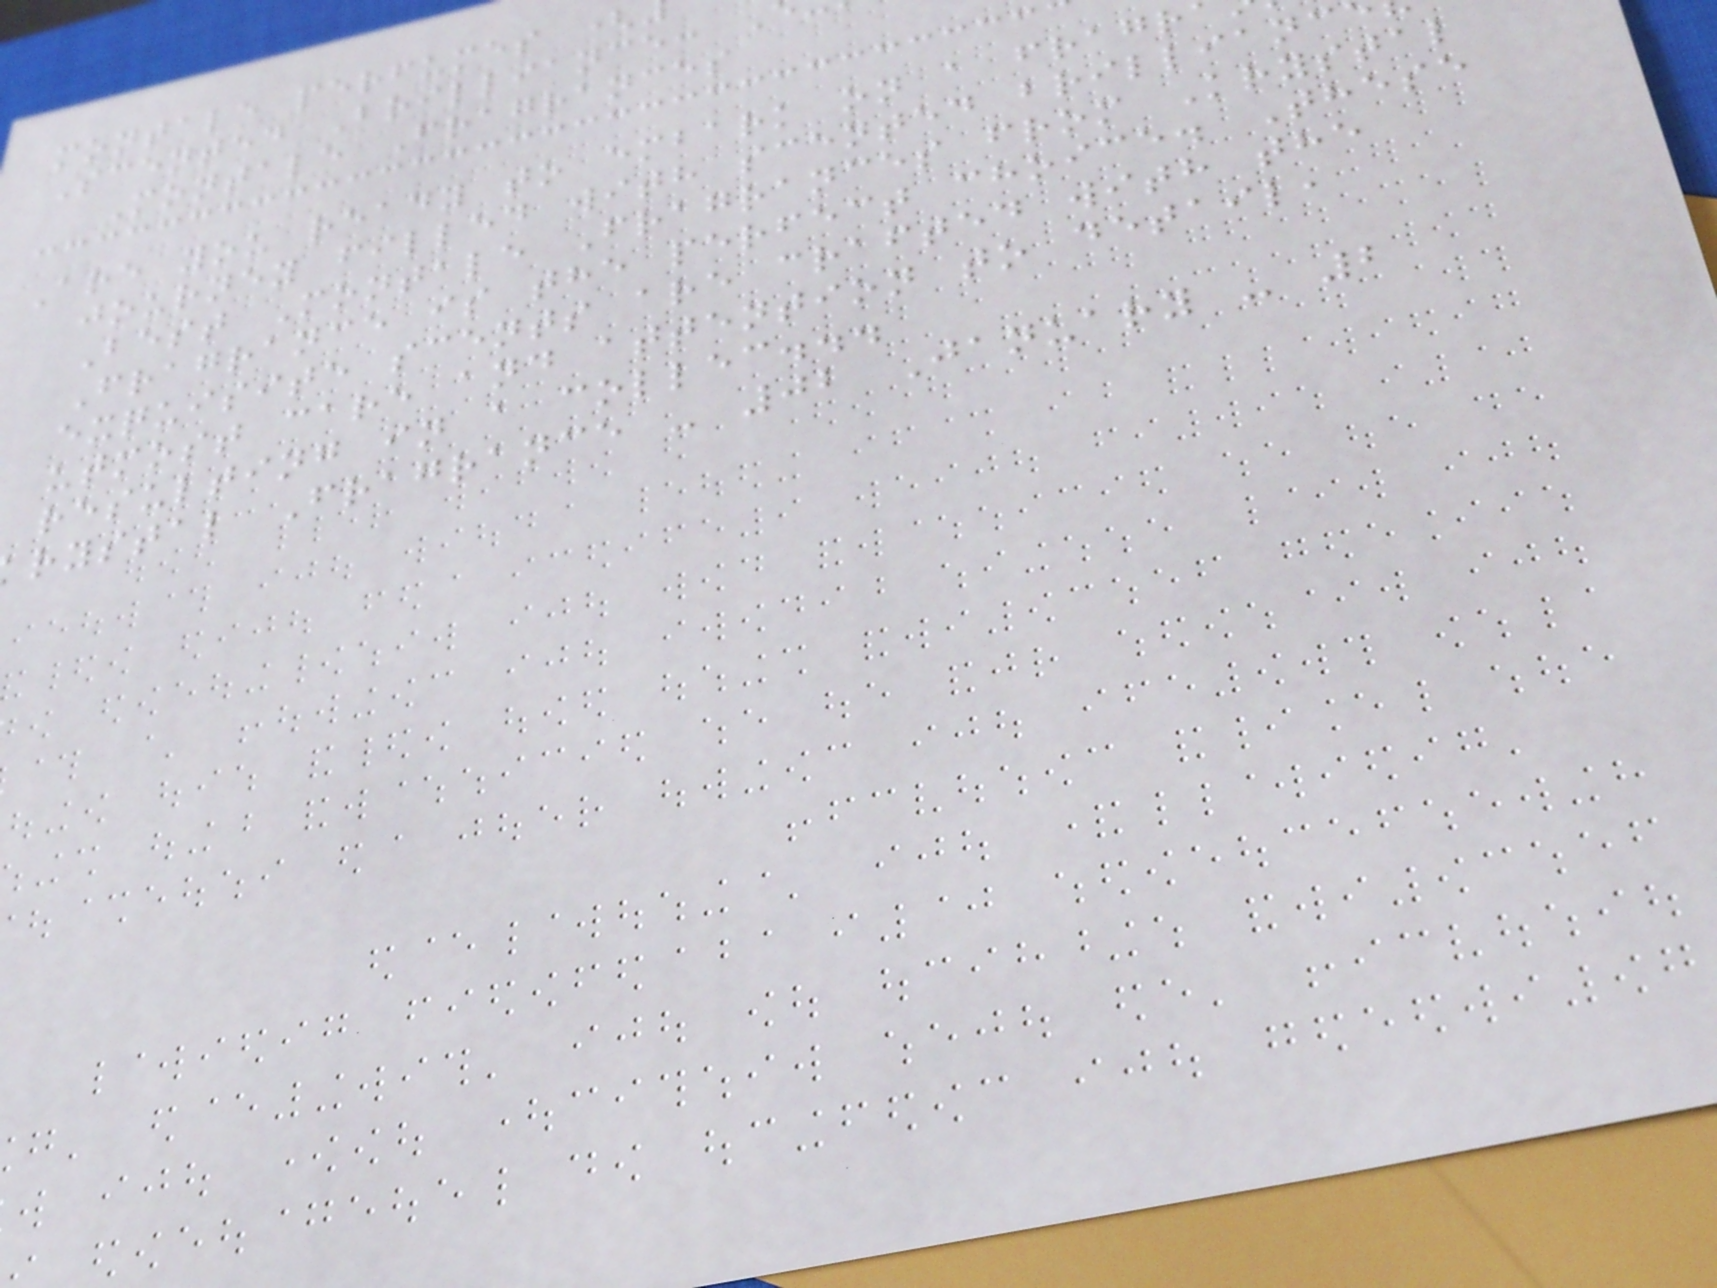montale perfumes (
Scented Brilliance:
Montale Fragrances
Are you ready to embark on a fragr
journey filled with scented brillianc
Best Montale Fragrances from Krystal
Fragrance is the perfect choice. These
exquisite scents are crafted with the
utmost care and attention to detail,
resulting in a collec...
rystal Fragrance - 02 January - 2
